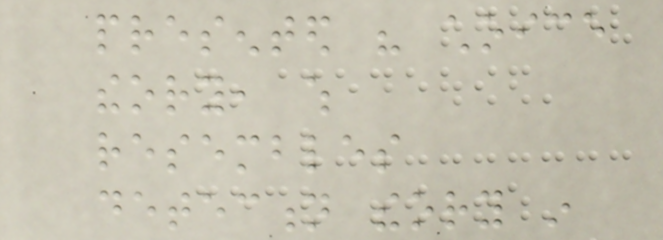presented his choice
theory, which
resembles
detection theory in
